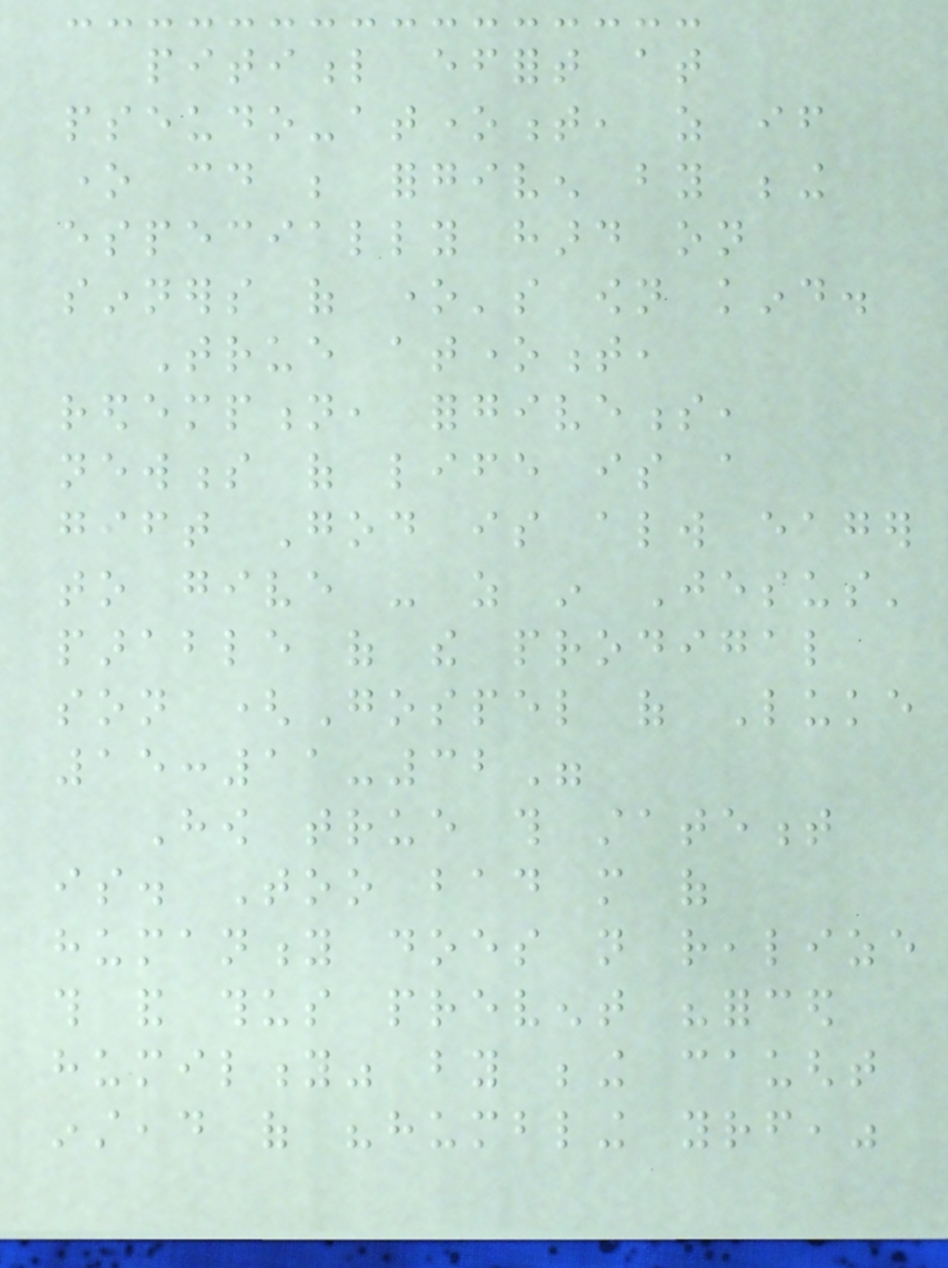pitiful effort at
pseudo-atonement, as if
one could be forgiven by being
especially hard on
sinners of one's own kind.
True atonement,
redemption, forgiveness,
newness of life is a
gift God is always eager
to give - as in Jesus'
parable of the prodigal
son (Gospel of Luke
15:11-32"
How true this statement
is. Too bad more of
humanity does not realize
this and thus prevent "forced
humility" by being caught
instead of "humbling yourself,"
